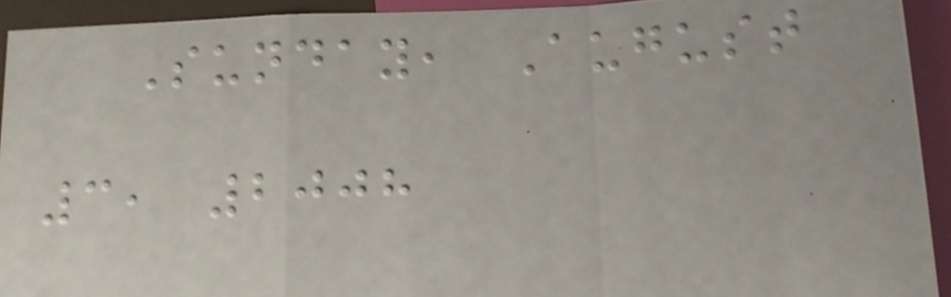Sunday, August
3, 2008
